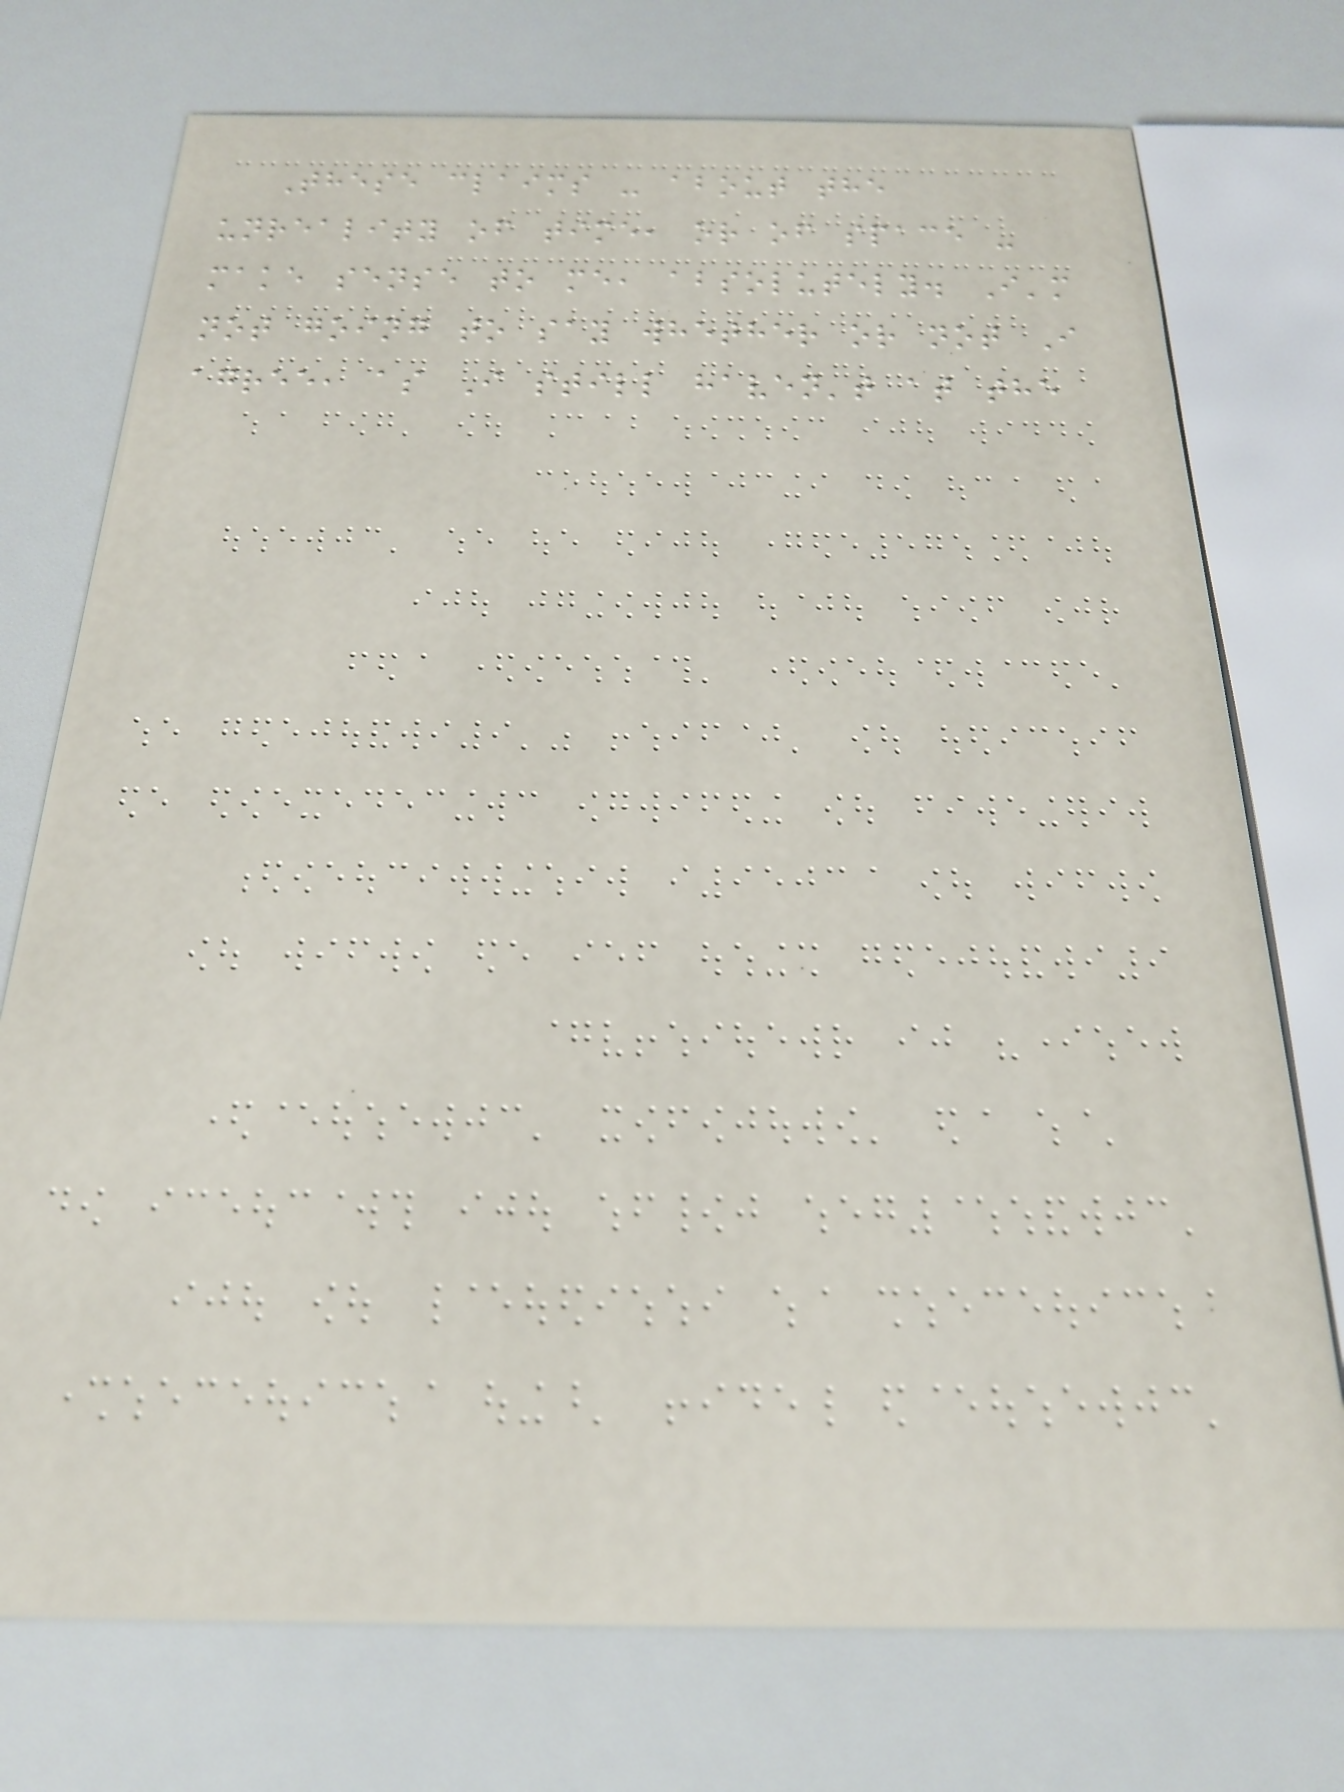These claims - about the
unreality of time, or of space -
make sense to me, absolutely. I'm
not going to say whether or not I
agree, as I still haven't at the
